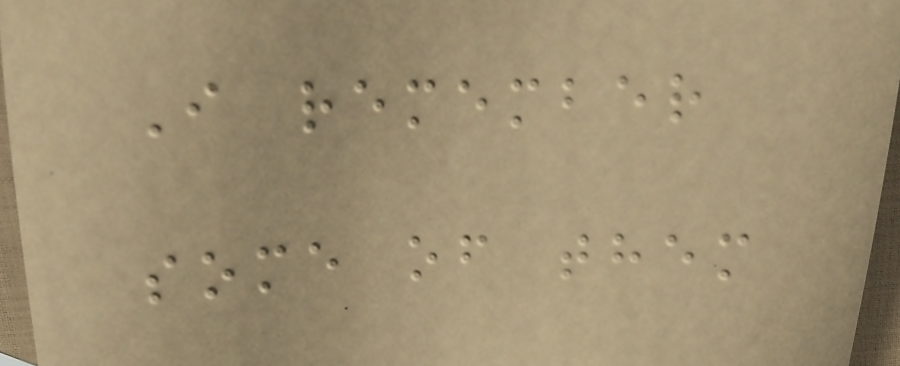I remember
some of them
